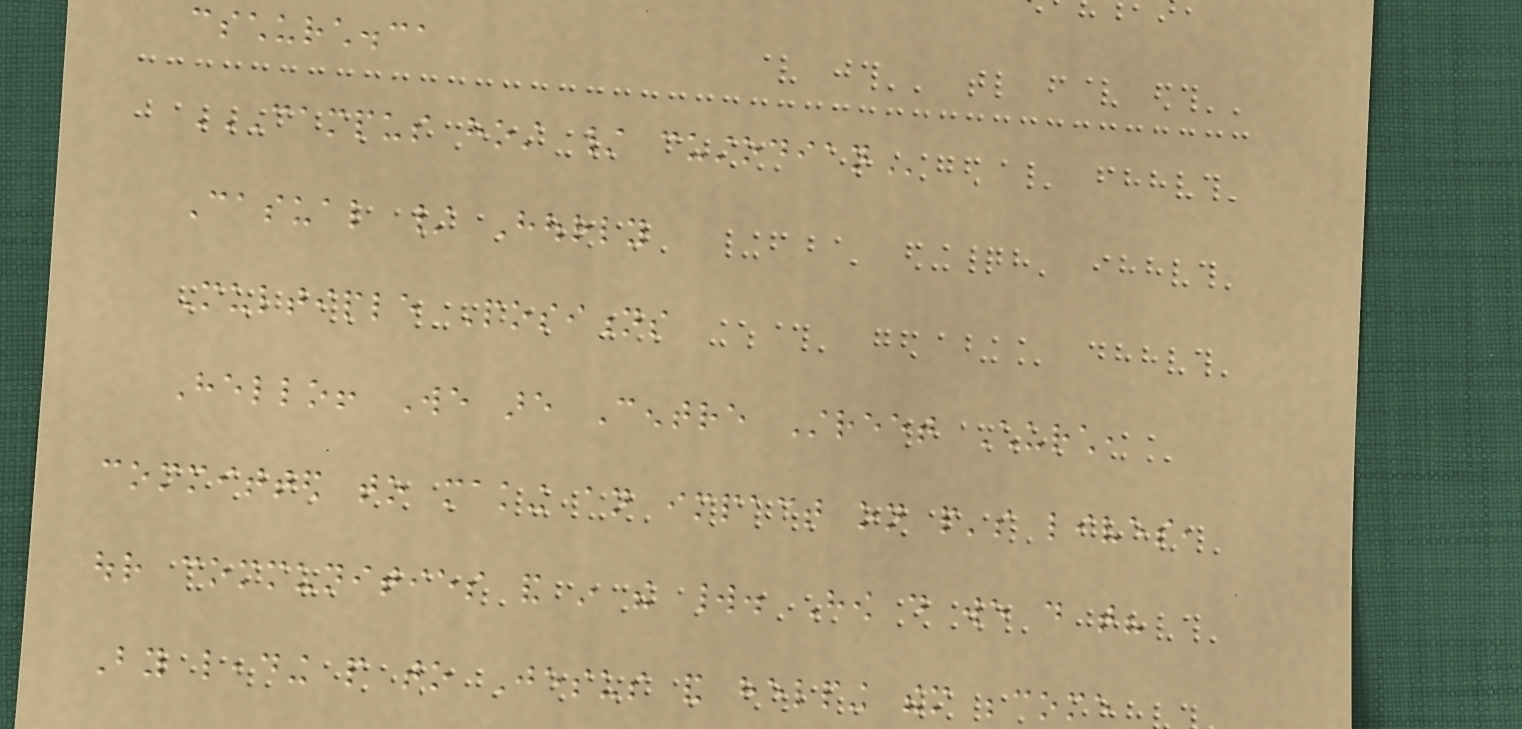cschurch.ca
CAMPUS HOST / CUSTODIAN
Casual / Hourly
Multiple Positions
Hello! We are Centre Street Church,
committed to making an impact on people's lives,
our communities and in the world. How do we do that?
By leading people to Jesus and helping them become
